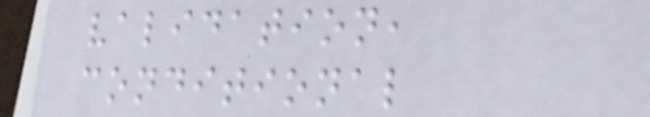validation,
conditional
